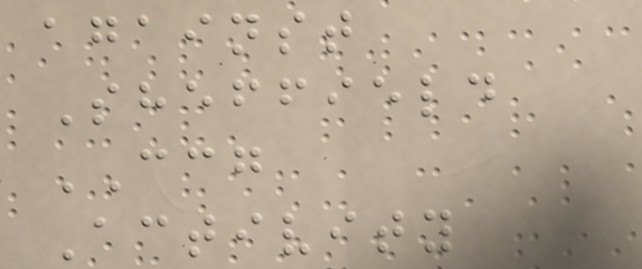against
Sheffield
CCG
Activity
